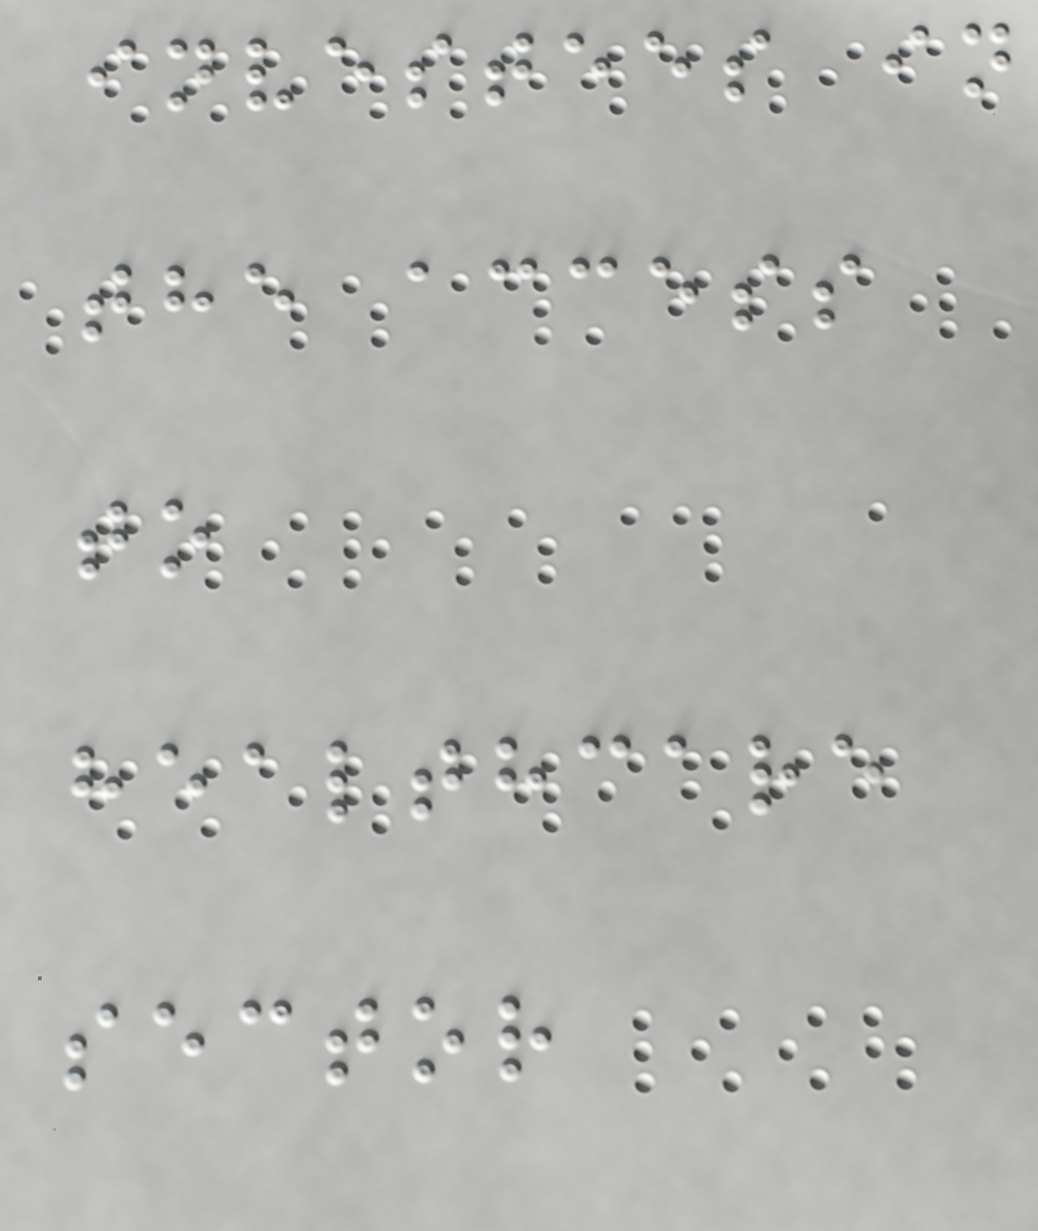investees in
the access
to
healthcare
sector
